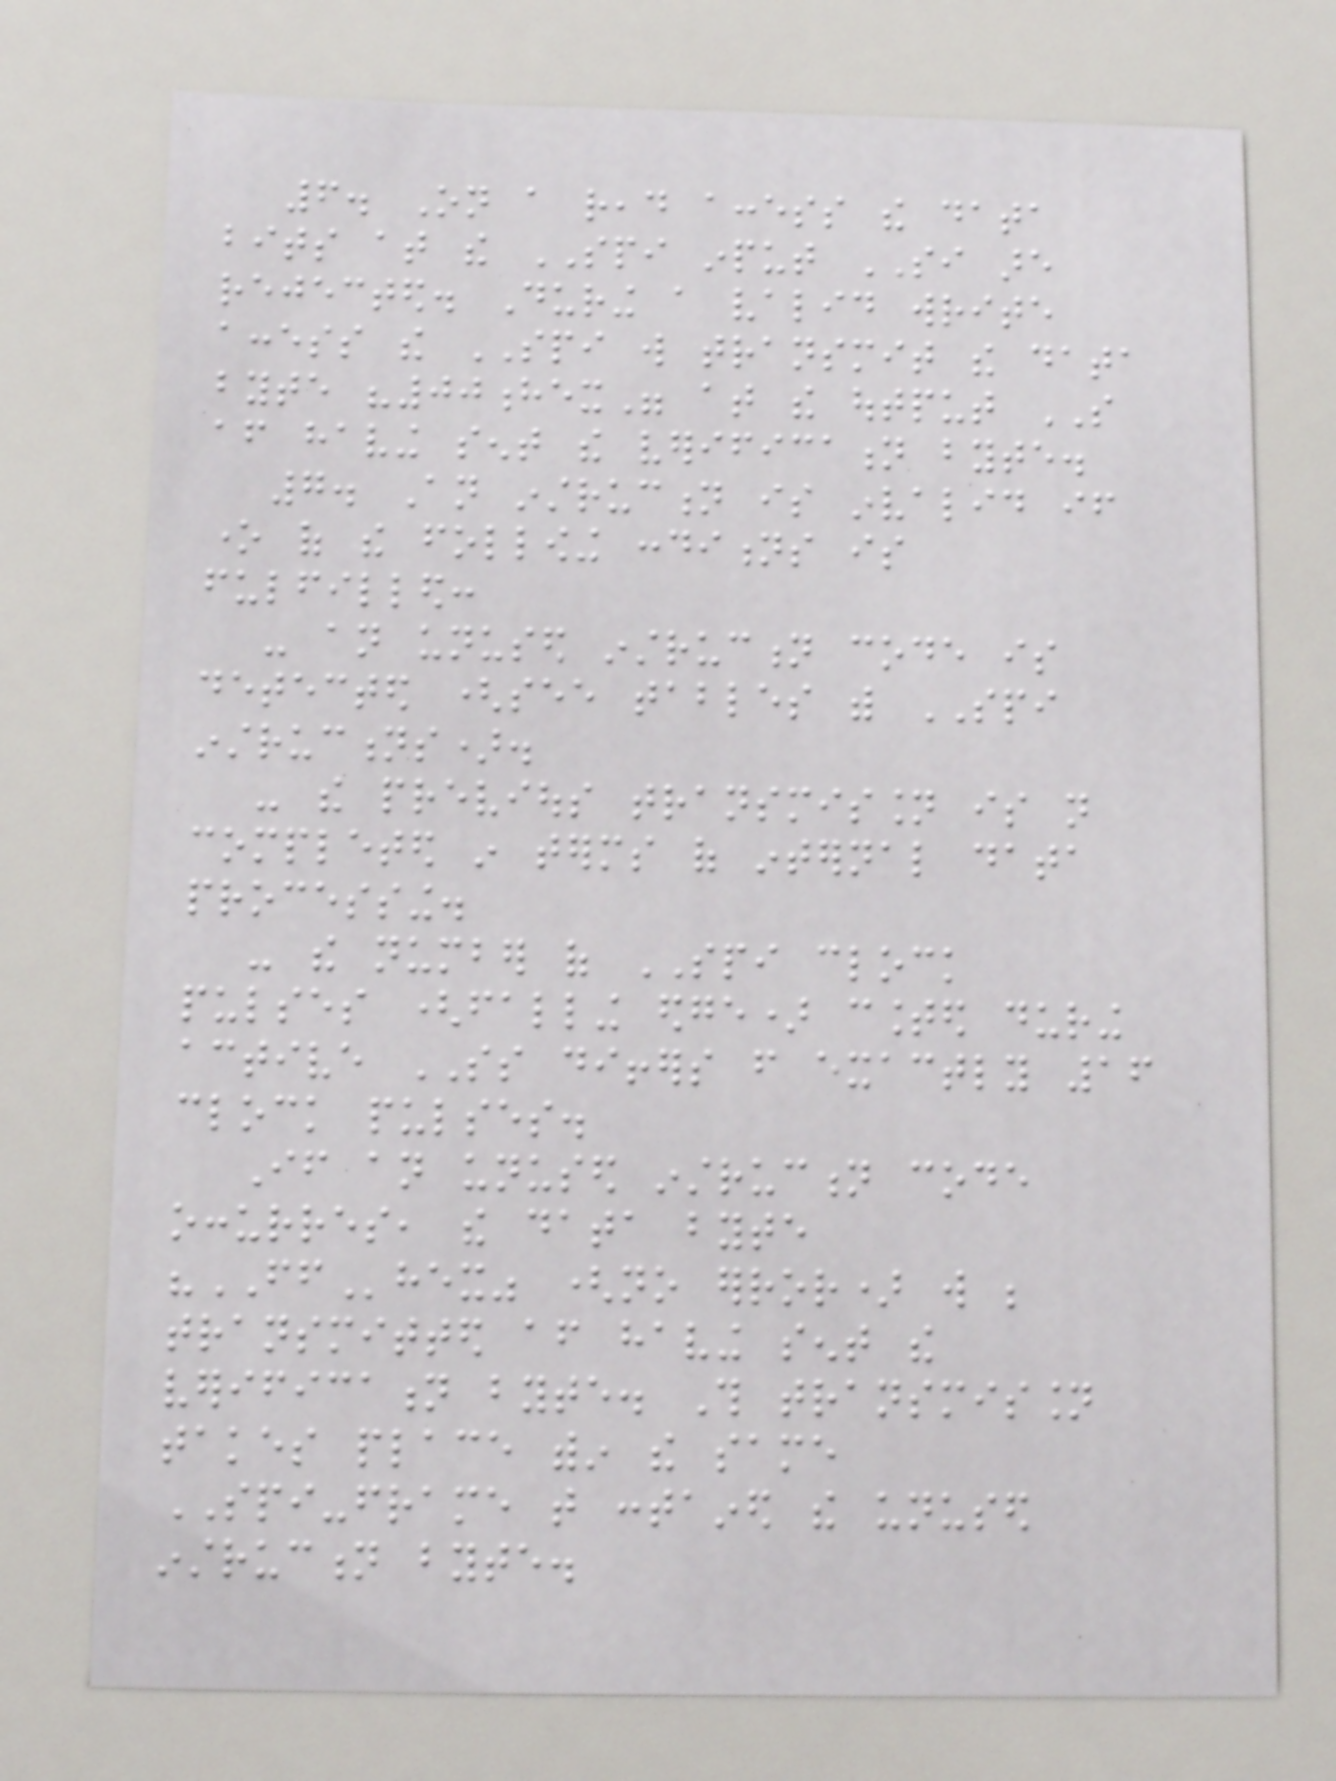6. On a read access the data
bits at the SPI input SI are
rejected. During a valid write
access the SPI will transmit the data
byte "00hex" at the output SO
after having sent the verification byte.
7. An instruction is invalid if
one of the following conditions is
fulfilled:
- an unused instruction code is
detected (see tables with SPI
instructions).
- the previous transmission is not
completed in terms of internal data
processing.
- the number of SPI clock
pulses (falling edge) counted during
active SS differs from exactly 16
clock pulses.
If an unused instruction code
occurres, the data byte
"FFhex" (no error) will be
transmitted after having sent the
verification byte. This transmission
takes place within the same
SPI-frame that contained the unused
instruction byte.
